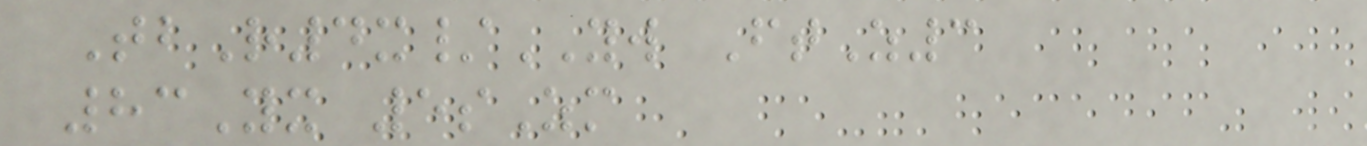TbR4x/YW FtZ3
83Yx 5sZm
